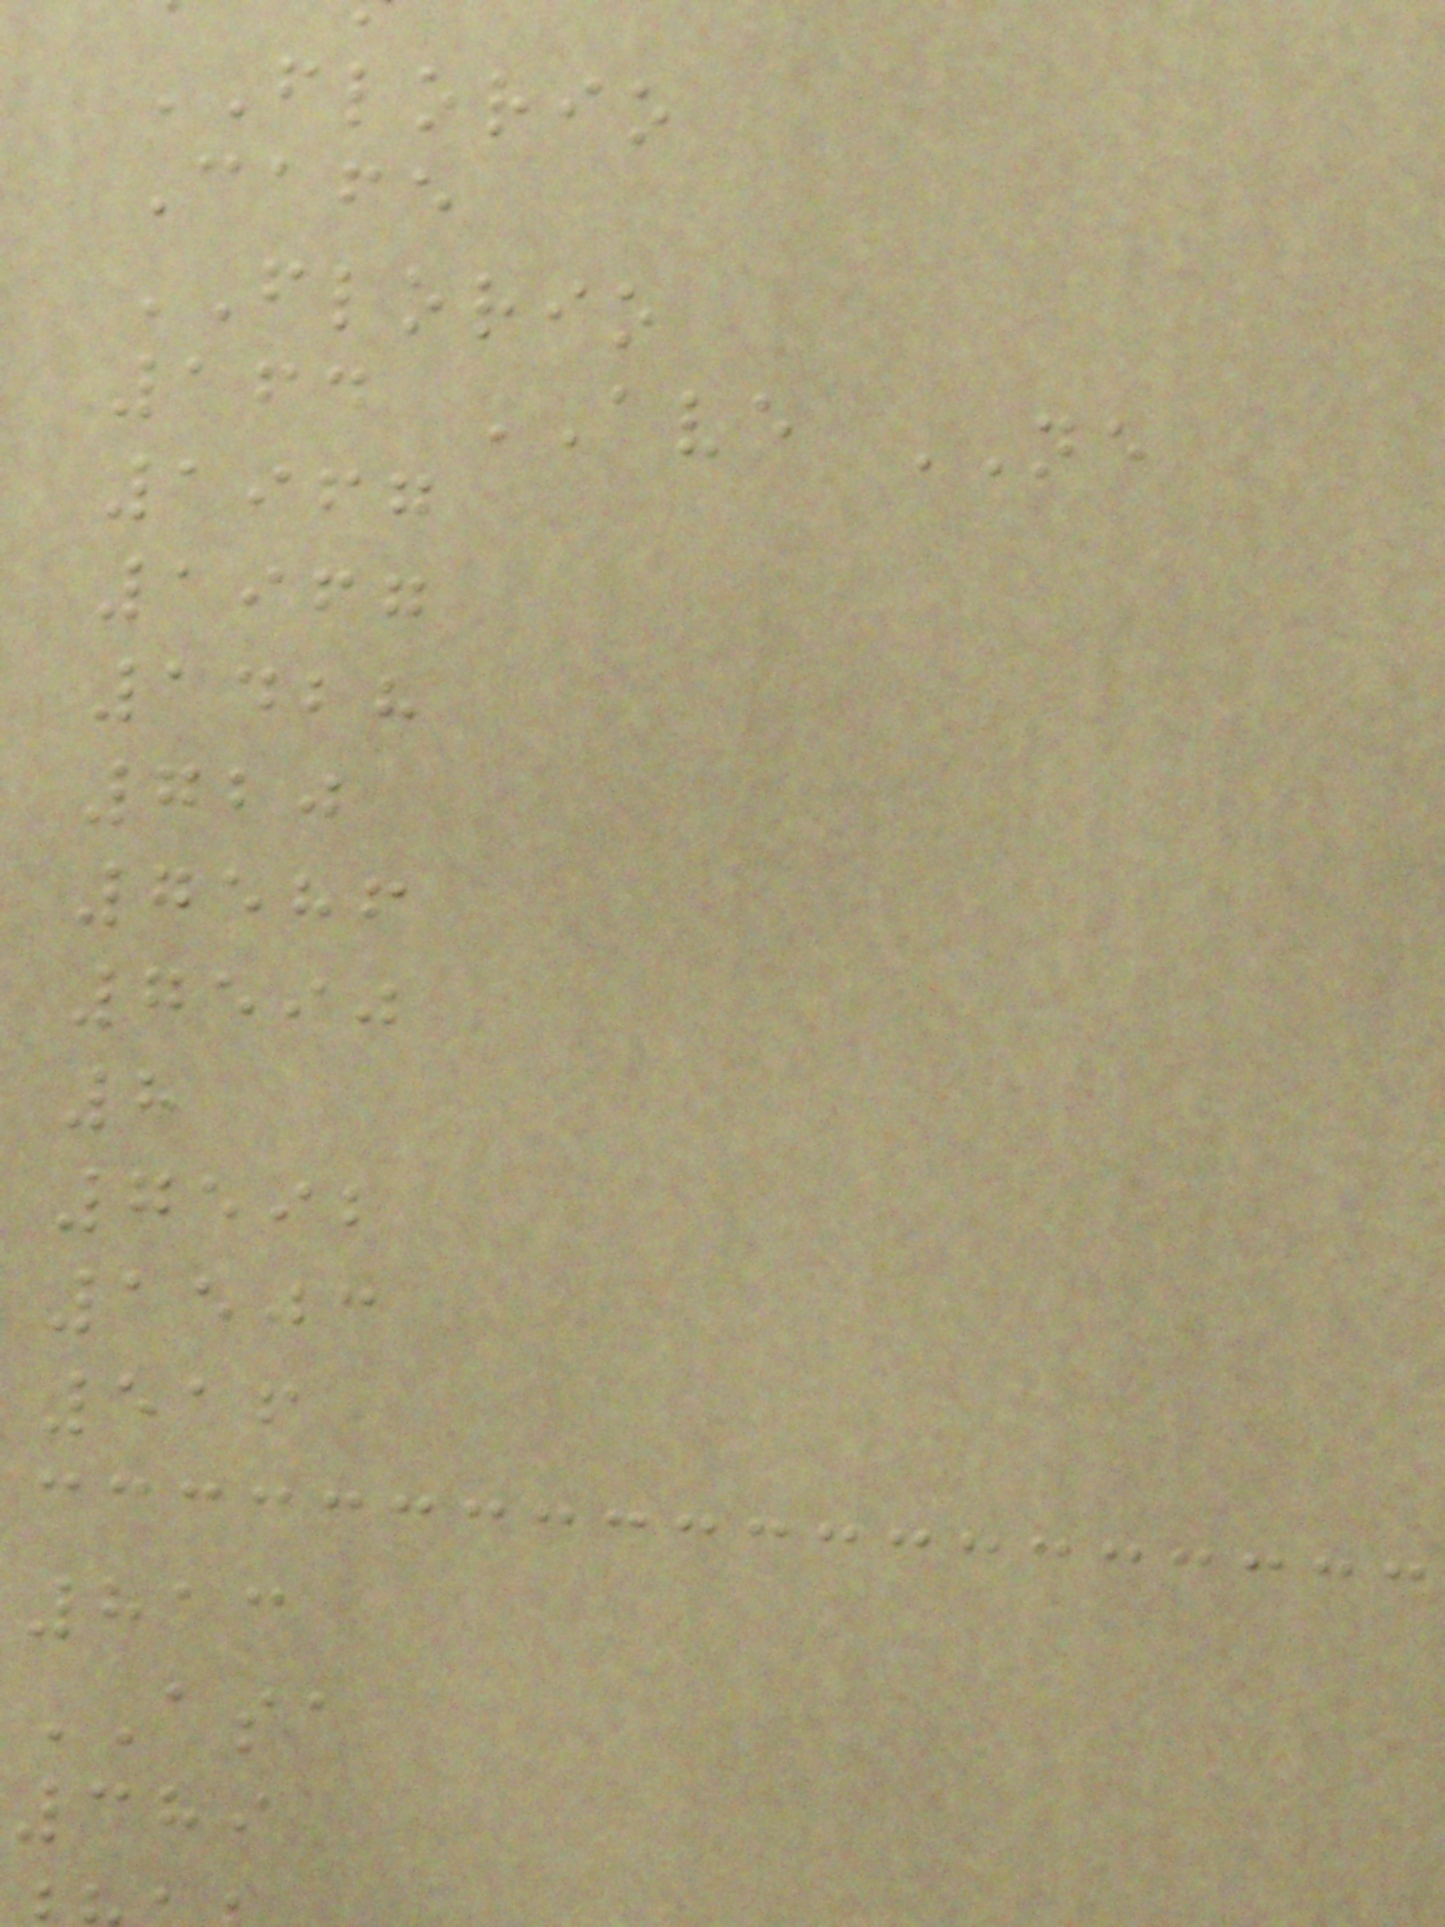FLORIO
Cafe
FLORIO
164 AVE NE
1967
1967
1428
720
7586
7590
8
7592
1503
516
813
ASA
389
